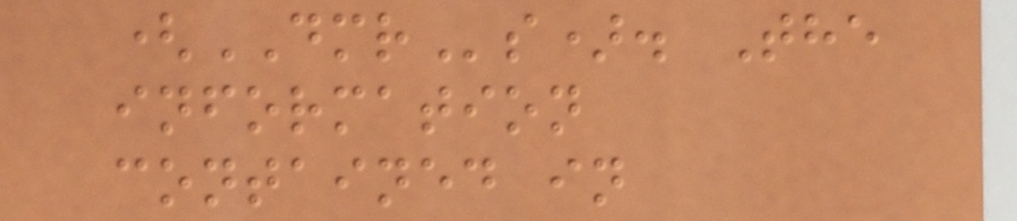(DMRs). The
information
contained in
